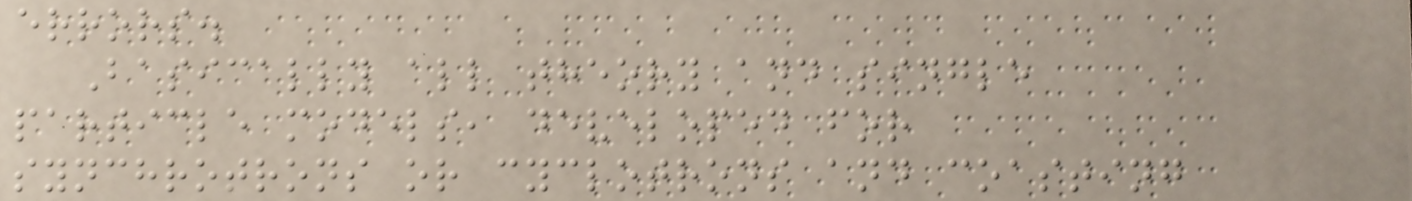errors.
Basically all theory and single
particle models, developed for
synchrotrons or cyclotrons and coasting
